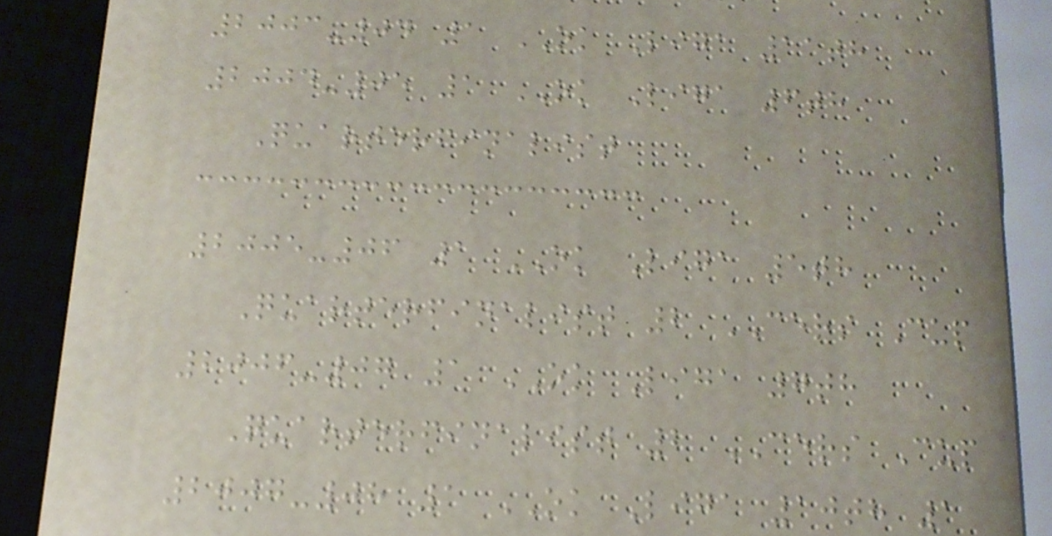2003-04 1 OK Liga 11th
2004-05 1 OK Liga 6th
Quarterfinalist
2005-06 1 OK Liga 5th
Quarterfinalist 2 CERS Cup
2006-07 1 OK Liga 7th
Quarterfinalist 2 CERS Cup
2007-08 1 OK Liga 10th 1
